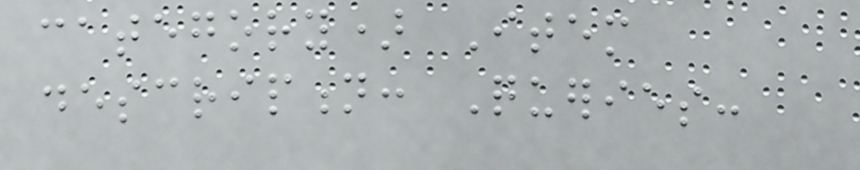category) Item
description: Queries:
